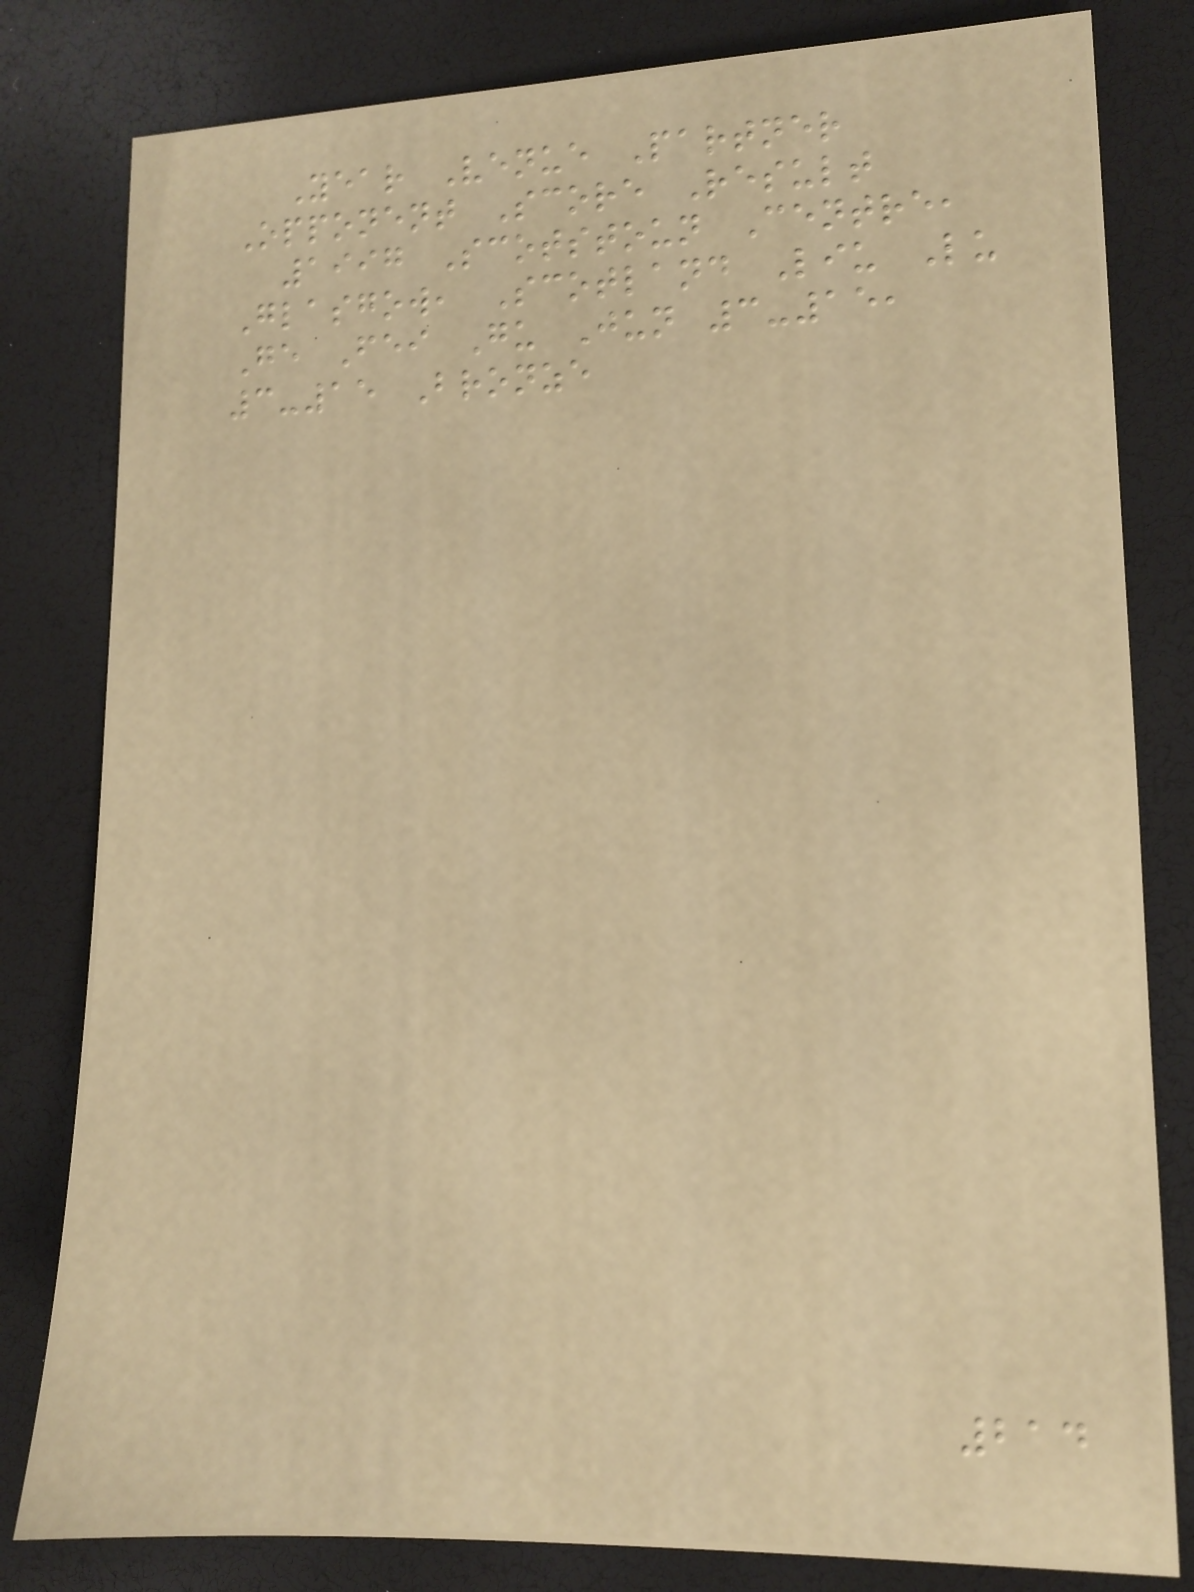Year Venue Partner
Opponent Score Result
1997 Scotstoun Centre,
Glasgow, Scotland Liu Lu
Ge Fei Gu Jun 3-15,
3-15 Bronze
214
